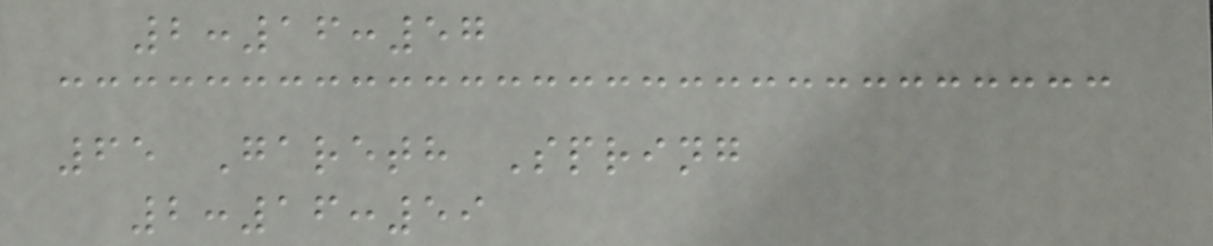2:16:57
65 Gareth Spring
2:16:59
